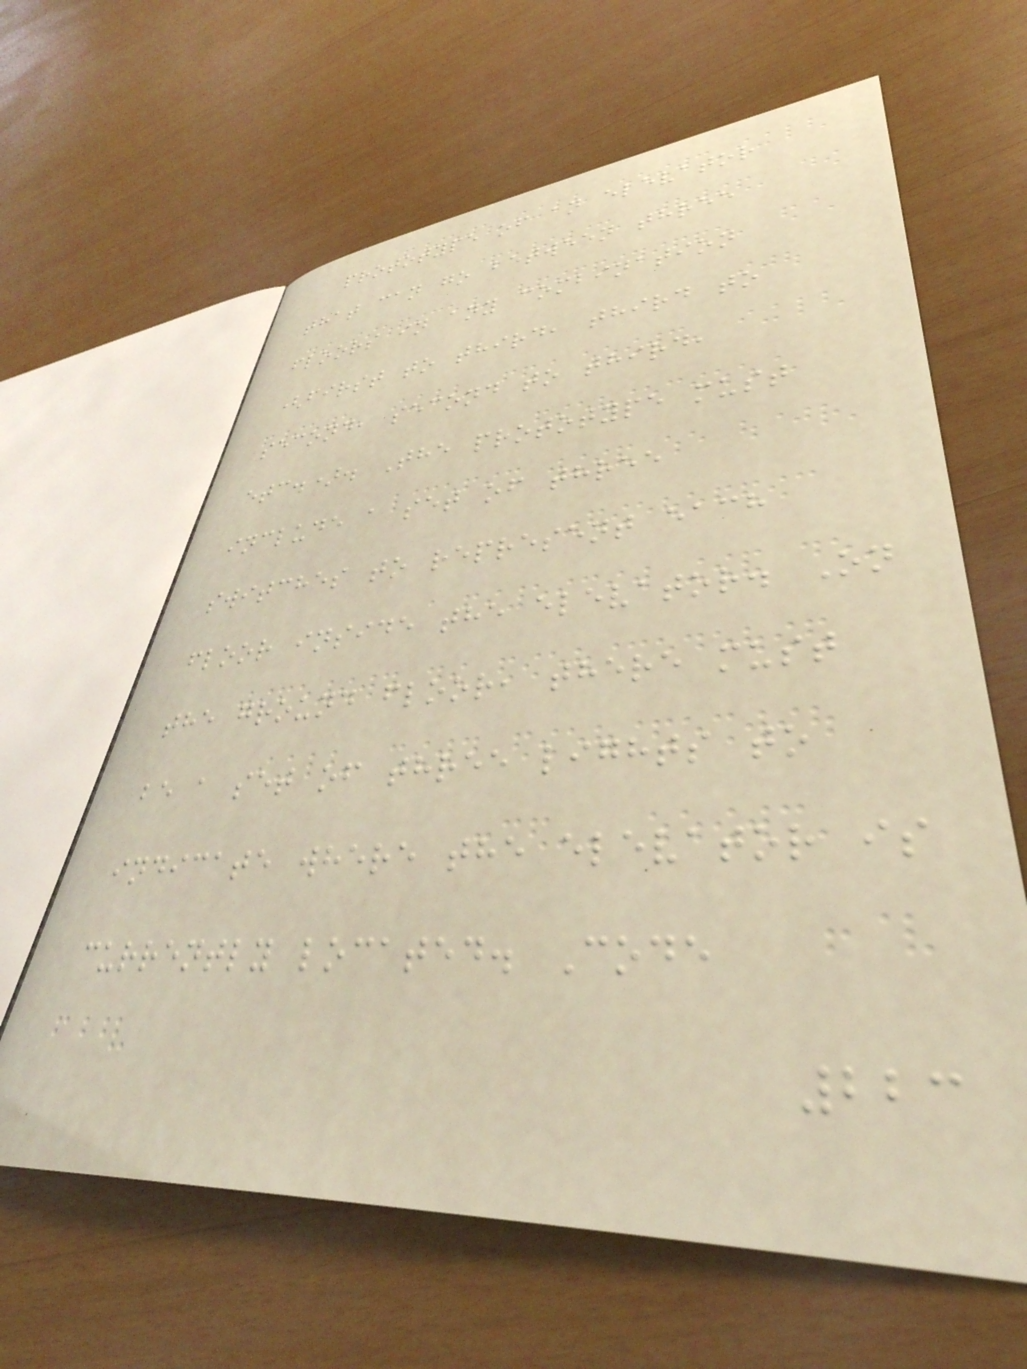prototype of an elevator
that can go between three
floors in any combination
(first to third, third to
second, second to third,
etc.). The prototype must
include a set of three
switches to represent each
floor inside the elevator. On
the ground floor, there must
be a set of three lights to
indicate where the elevator is
currently located. Code
223
